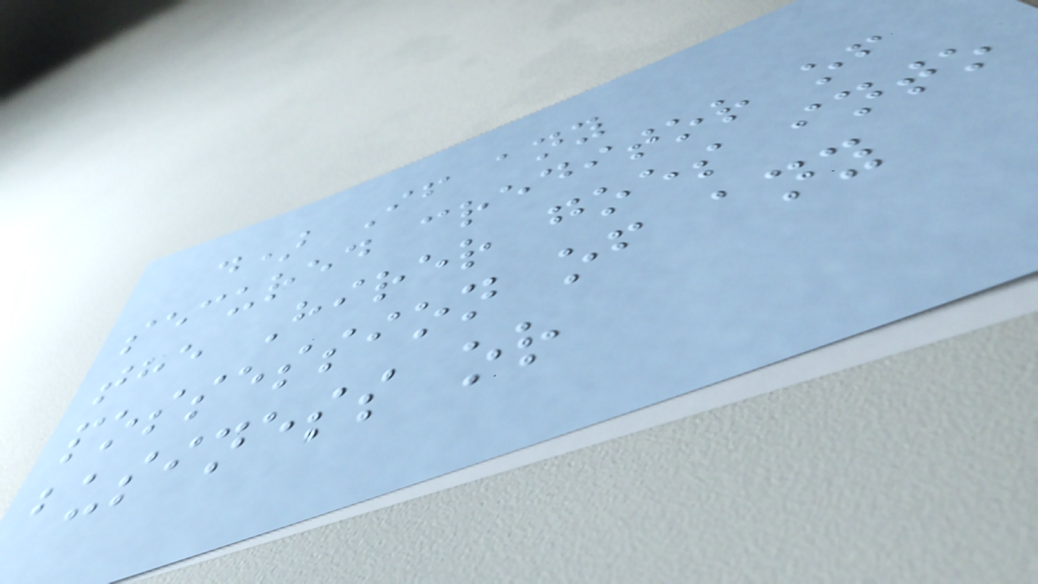d) If any
secured creditor of
the Hirer goes into
possession of any
business or
